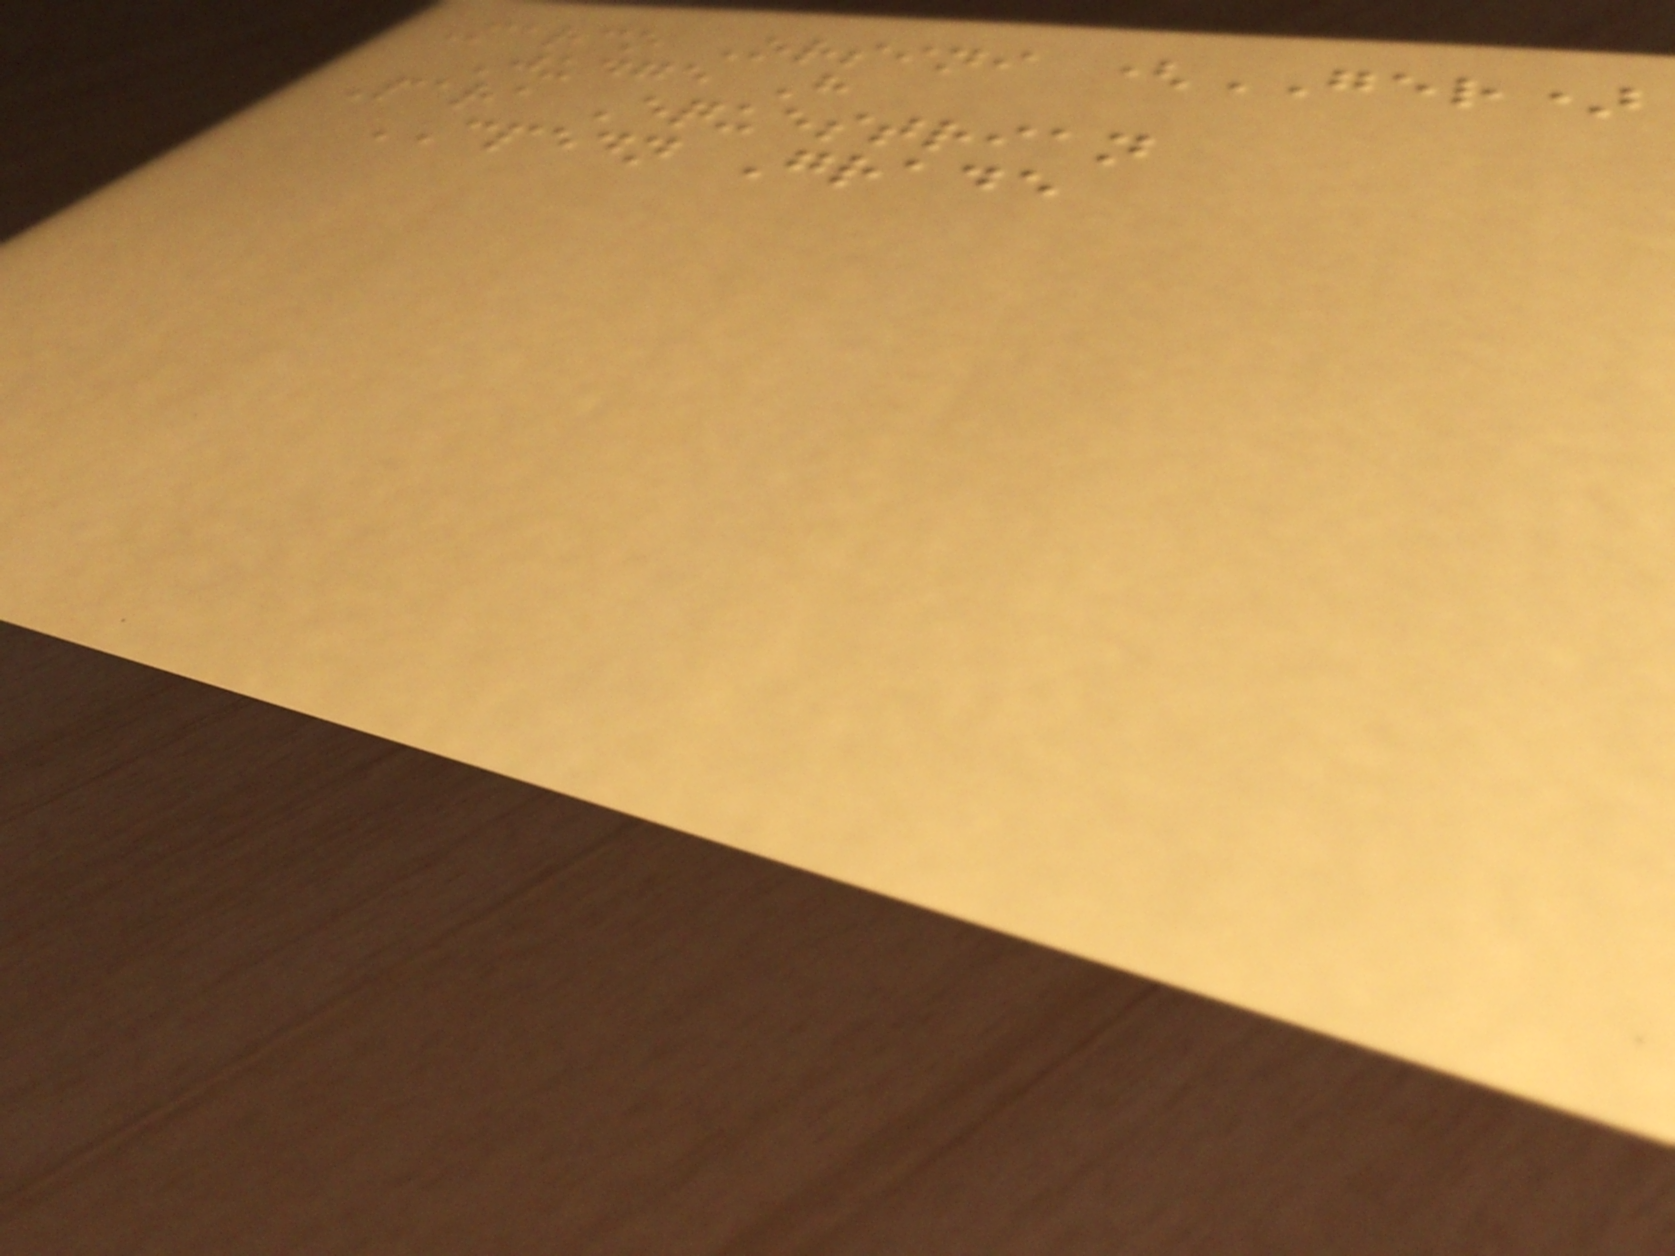Marco Orsini (GER)
Judge H
Para Equestrian
CPEDN Grade
